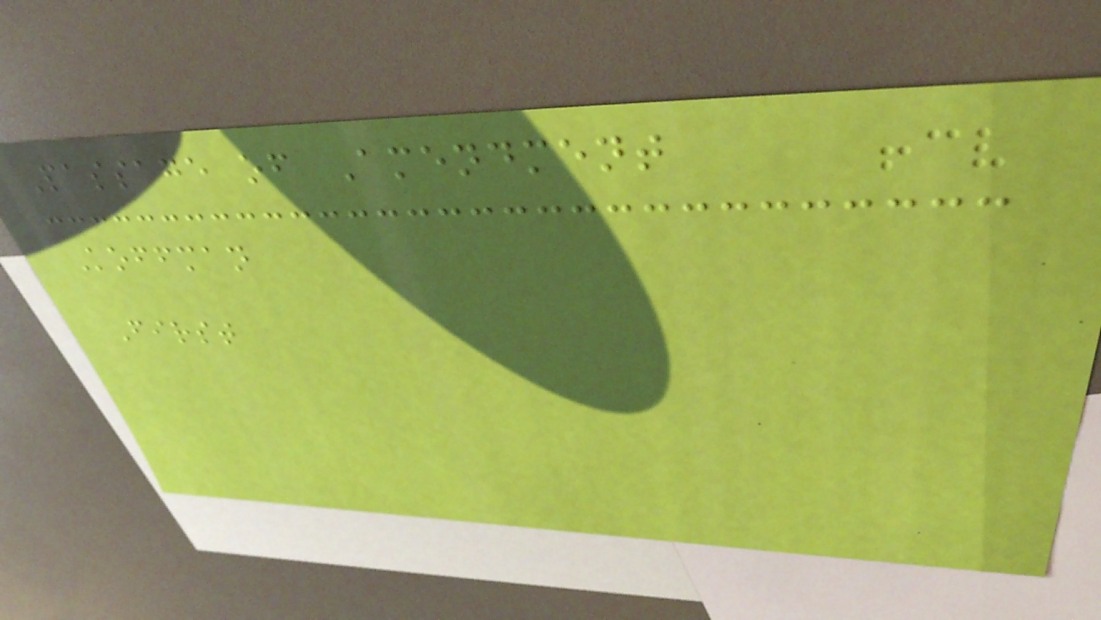Passage of Amendment
Koffman
First
